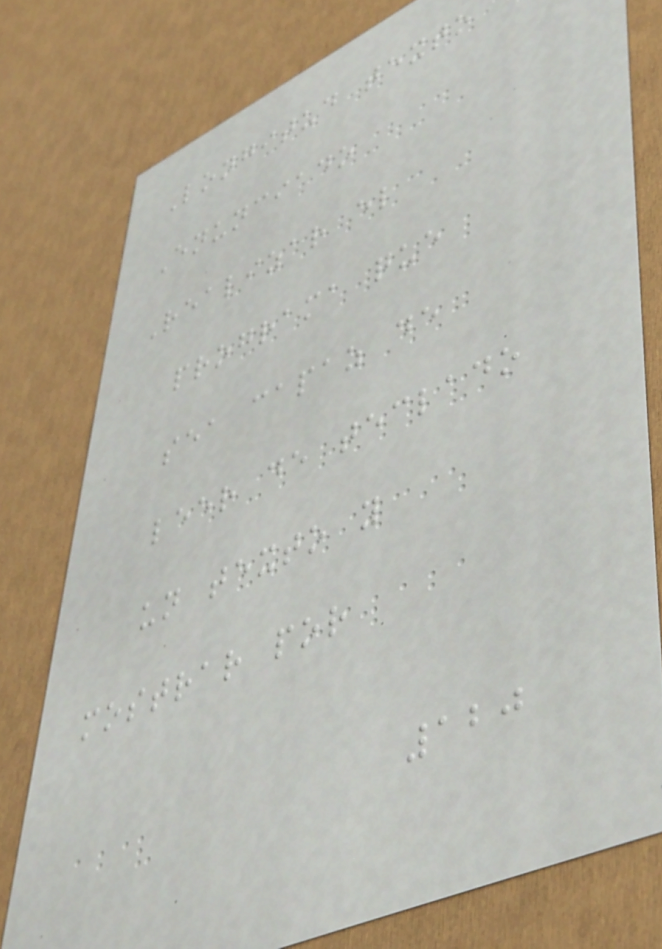Longitud texto
Enunciado
Realizar el
programa que
sea capaz de
leer de teclado
un texto y
mostrar por
120
